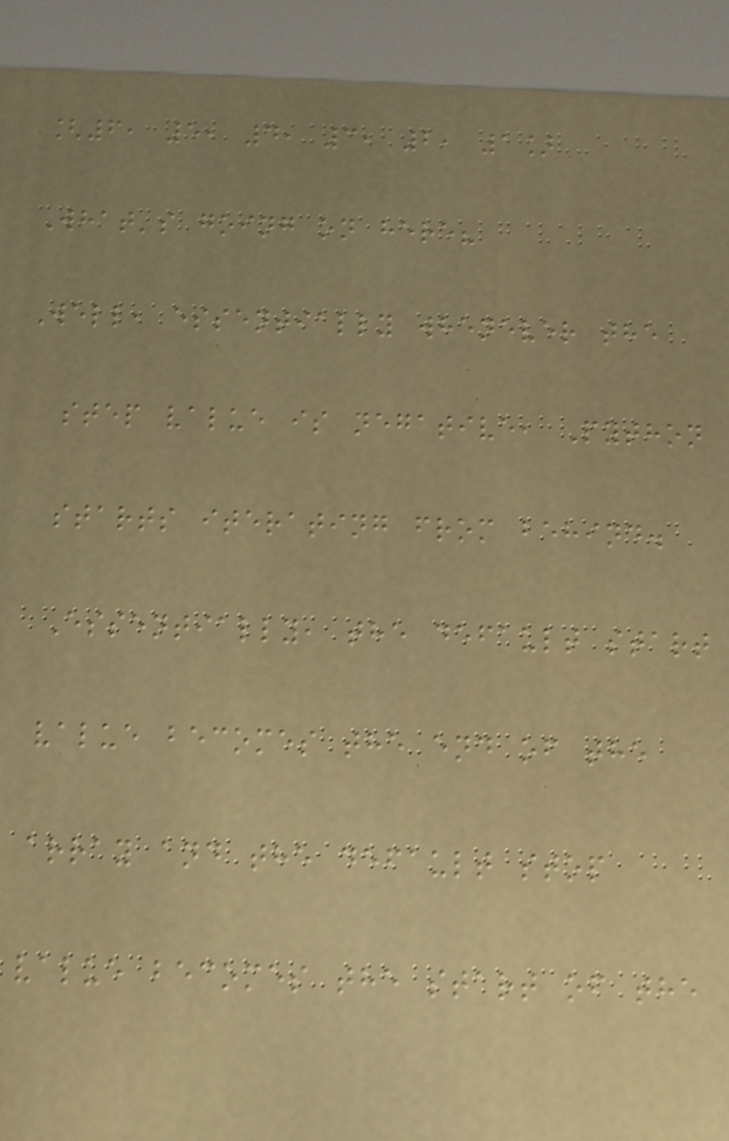[6, 5, 4, 3, 2, 1]
What's going on here?
Well, essentially whenever the
step value is negative, Python
starts iterating from behind.
Essentially, the default start
value becomes the end of the
array and the default stop
value becomes the start of the
